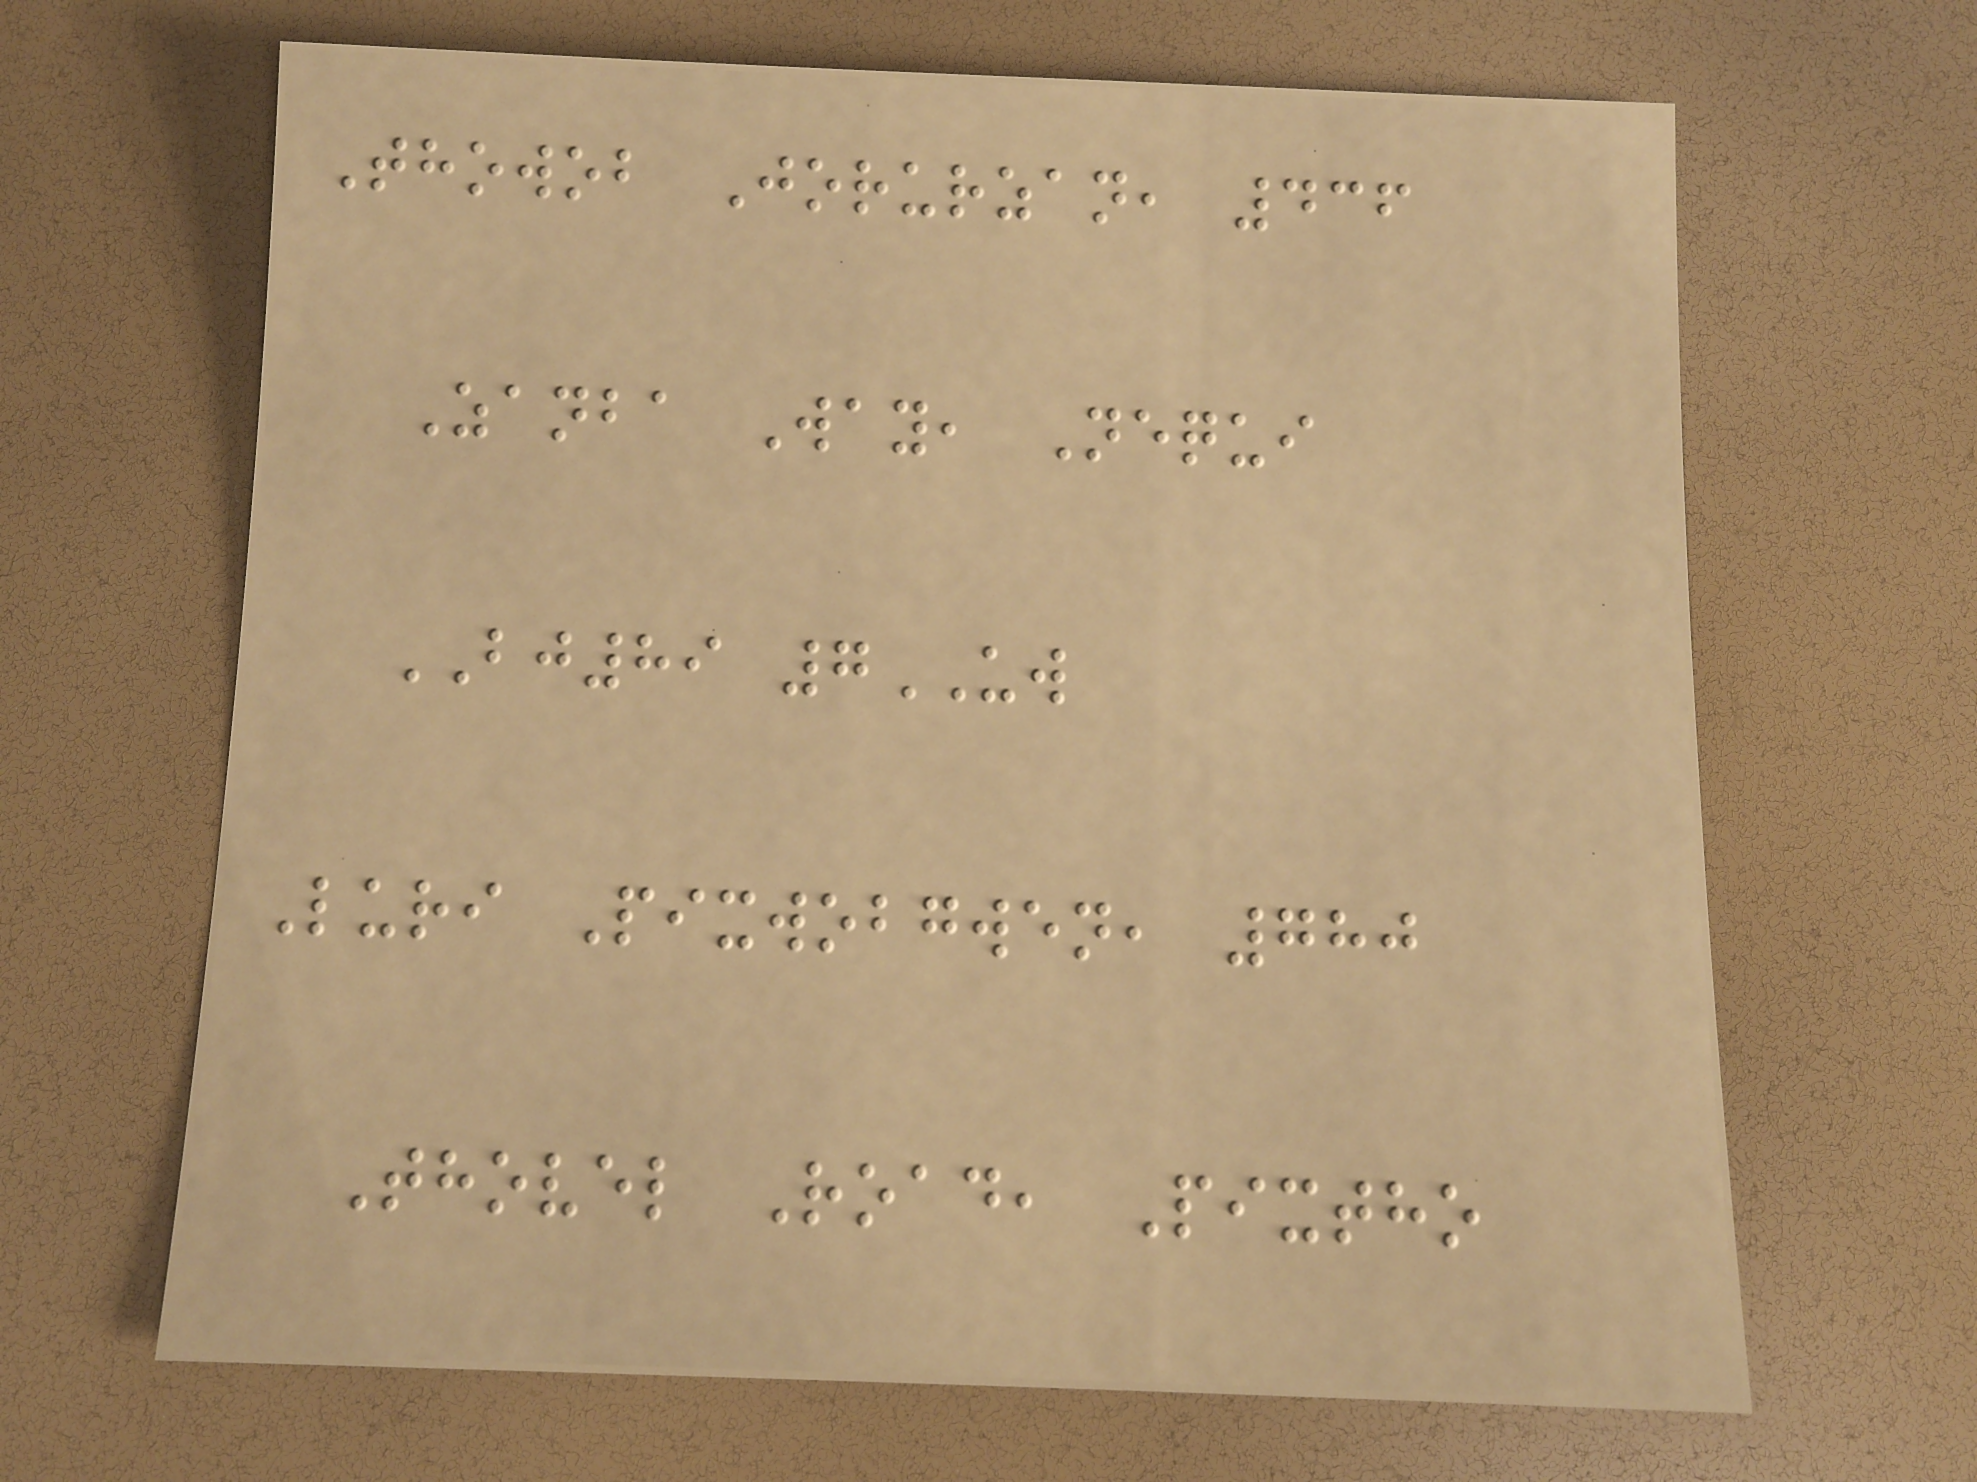Thowob Jorurzan, 436
Zanba Way, Nequi
BJ89 7UW
Luri Pixwobgwen, 780
Thovel Road, Pixtho
